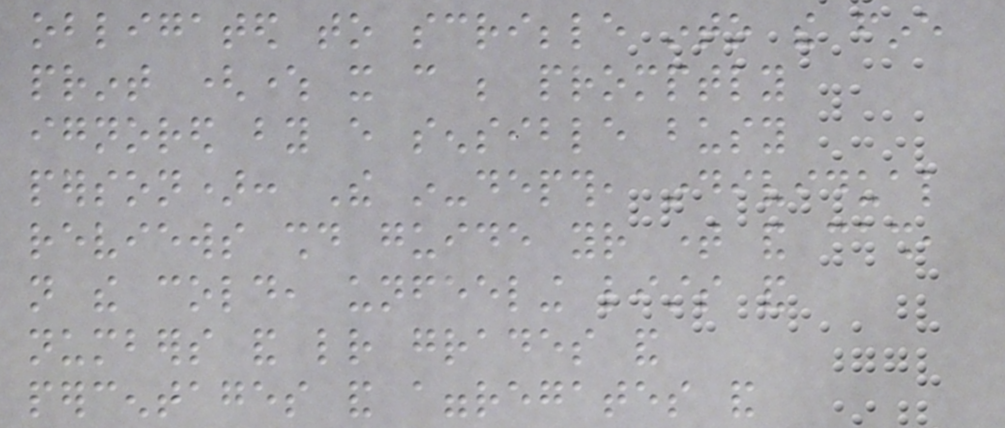obligated to scribble into the fine
print (where it can be promptly
ignored by every sensible busy
person): The in-depth, individual
reviews should guide your time and cash,
not the cold, unfeeling lists and
numbers and letter grades and
percentages and aggregates and
